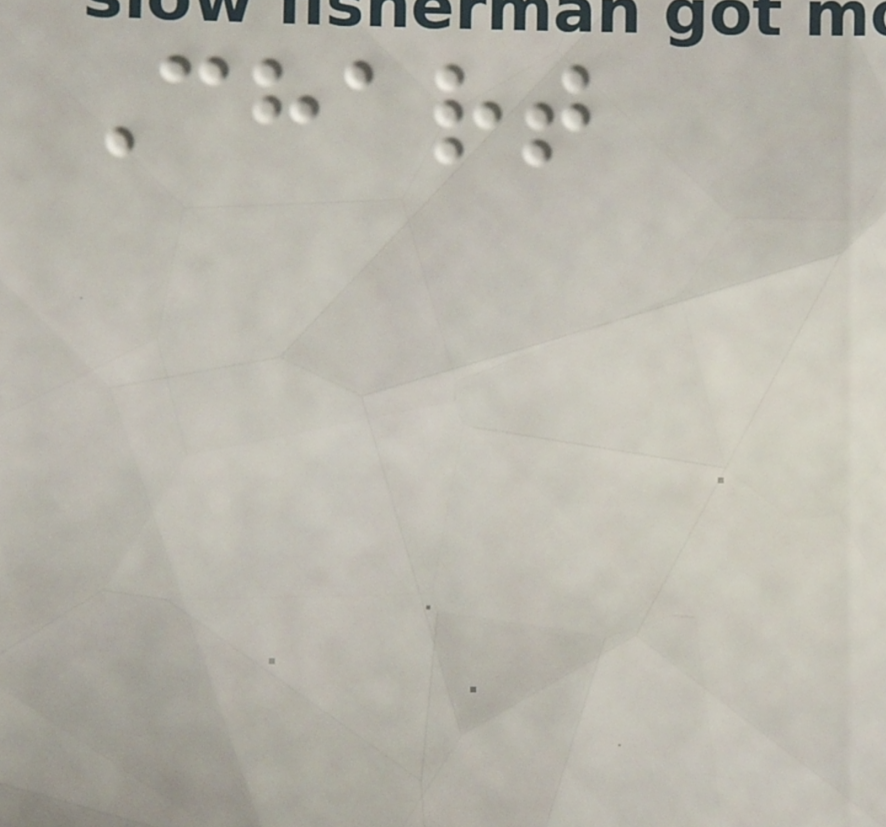Chart
